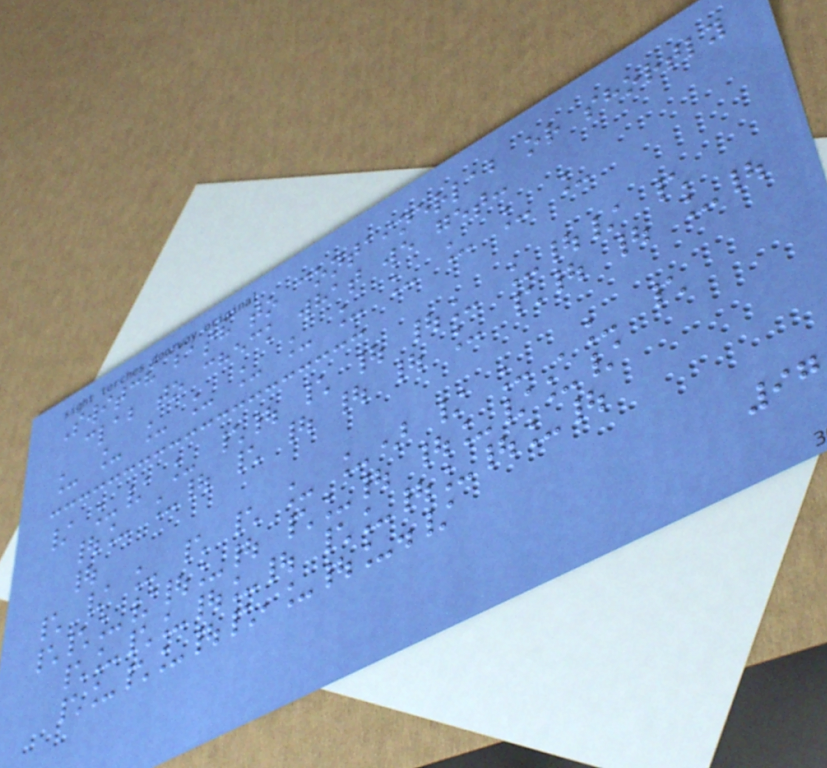Switch bash to containerlab or shortly
clab to check what we get:
_ _ _ _ _ _ _ _ _ _ _
/ _/ _ \| \ | |_ _|/ \
|_ _| \ | | | _ \| | _|
|
\ / _ \ \ _ _) / _ '_ \
\\_/|_| \_| |_/_/
\_\_|_| \_|_|_|
\_\_|\,_|_./
97
